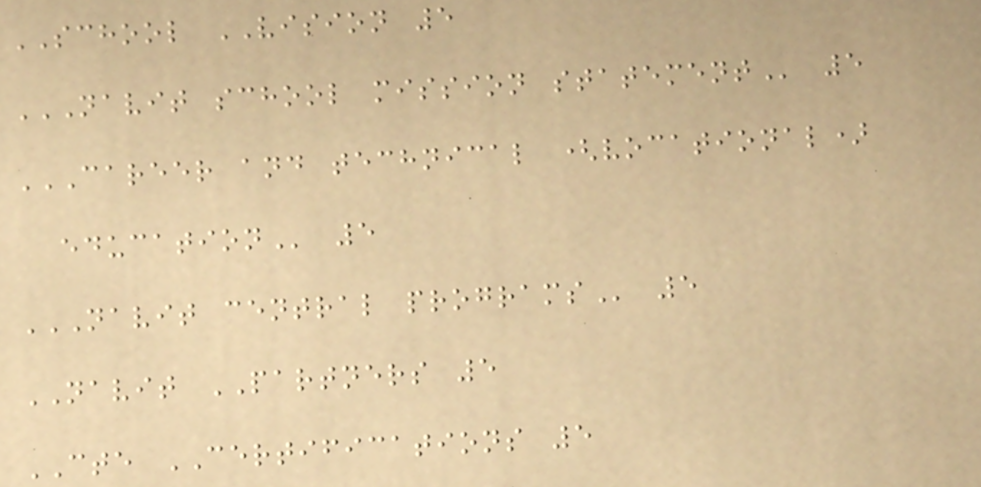SCHOOL VISION 5
NAVIT SCHOOL MISSION STATEMENT 5
CAREER AND TECHNICAL (VOCATIONAL)
EDUCATION 5
NAVIT CENTRAL PROGRAMS 5
NAVIT PARTNERS 5
CTE CERTIFICATIONS 5
